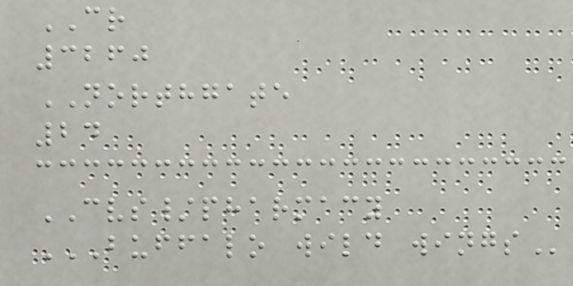CR
3260
NORTHGATE
24
CVS/pharmacy
BUFFALO WILD WINGS
